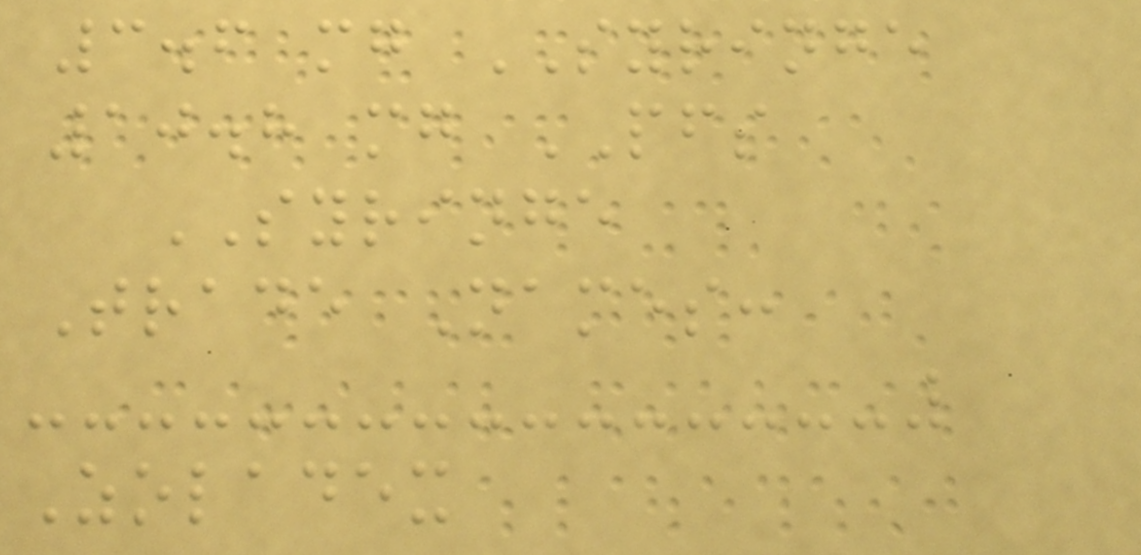3.6 mg SYRINGE
10.8 mg PFS
SYRINGE
Trade Names:
Zoladex
